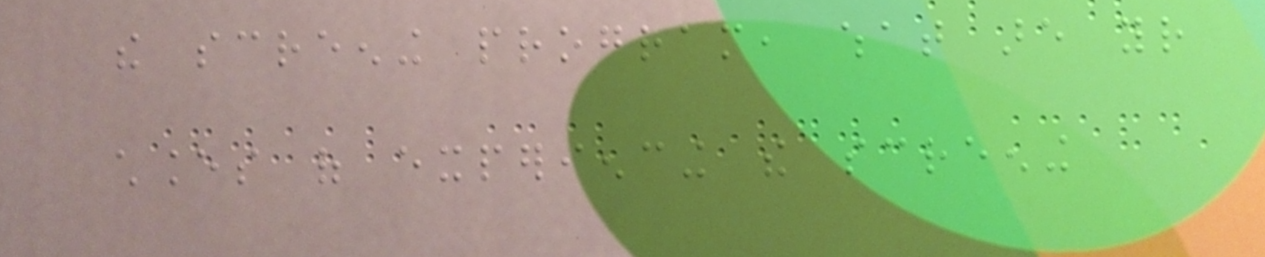the screening program, what are your
chances of experiencing the screening
